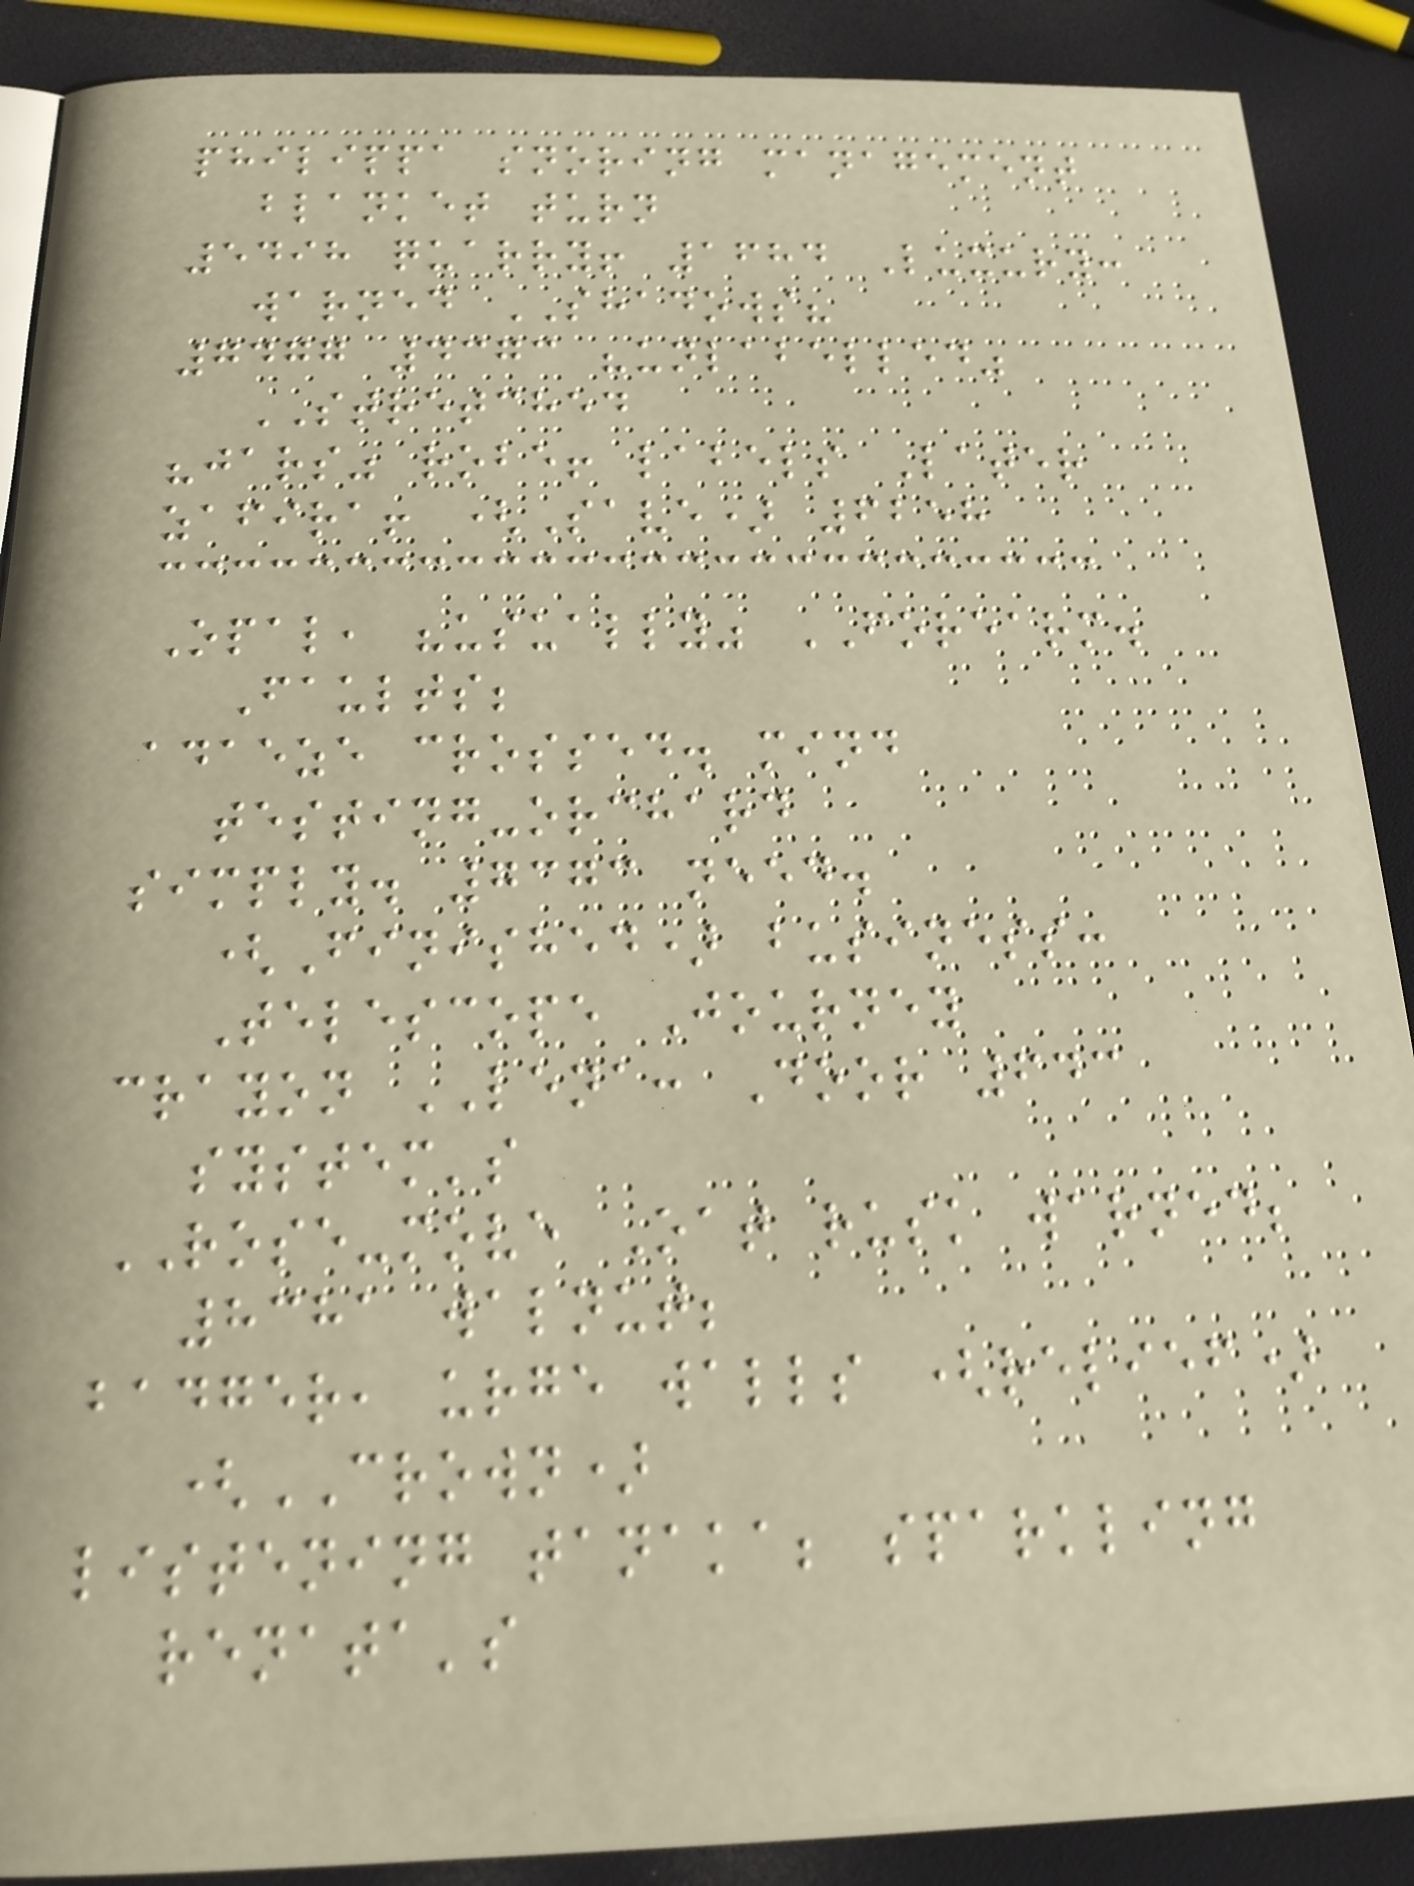philippa snoring management
blanket turn
5498 quarry! 1684 Luxury:
warned SHADOWS?
7477 4373 "unlabelled"
STRETCHED
"jars" robe! labels Later
zafira! (Save) 6258
Opal, "usually" FOREARM.
Faults;
adaeze crossed. mind
testing-orchard
simply. 7373 need.
(Finished) business:
Telescope Journey
crayon LENA: Door 643
system's
ROSE-move Oat rusk warned;
8381 walnut;
badger, urge walls (relief)
(CROWN)
listening tanaka; sparkling
renata's
